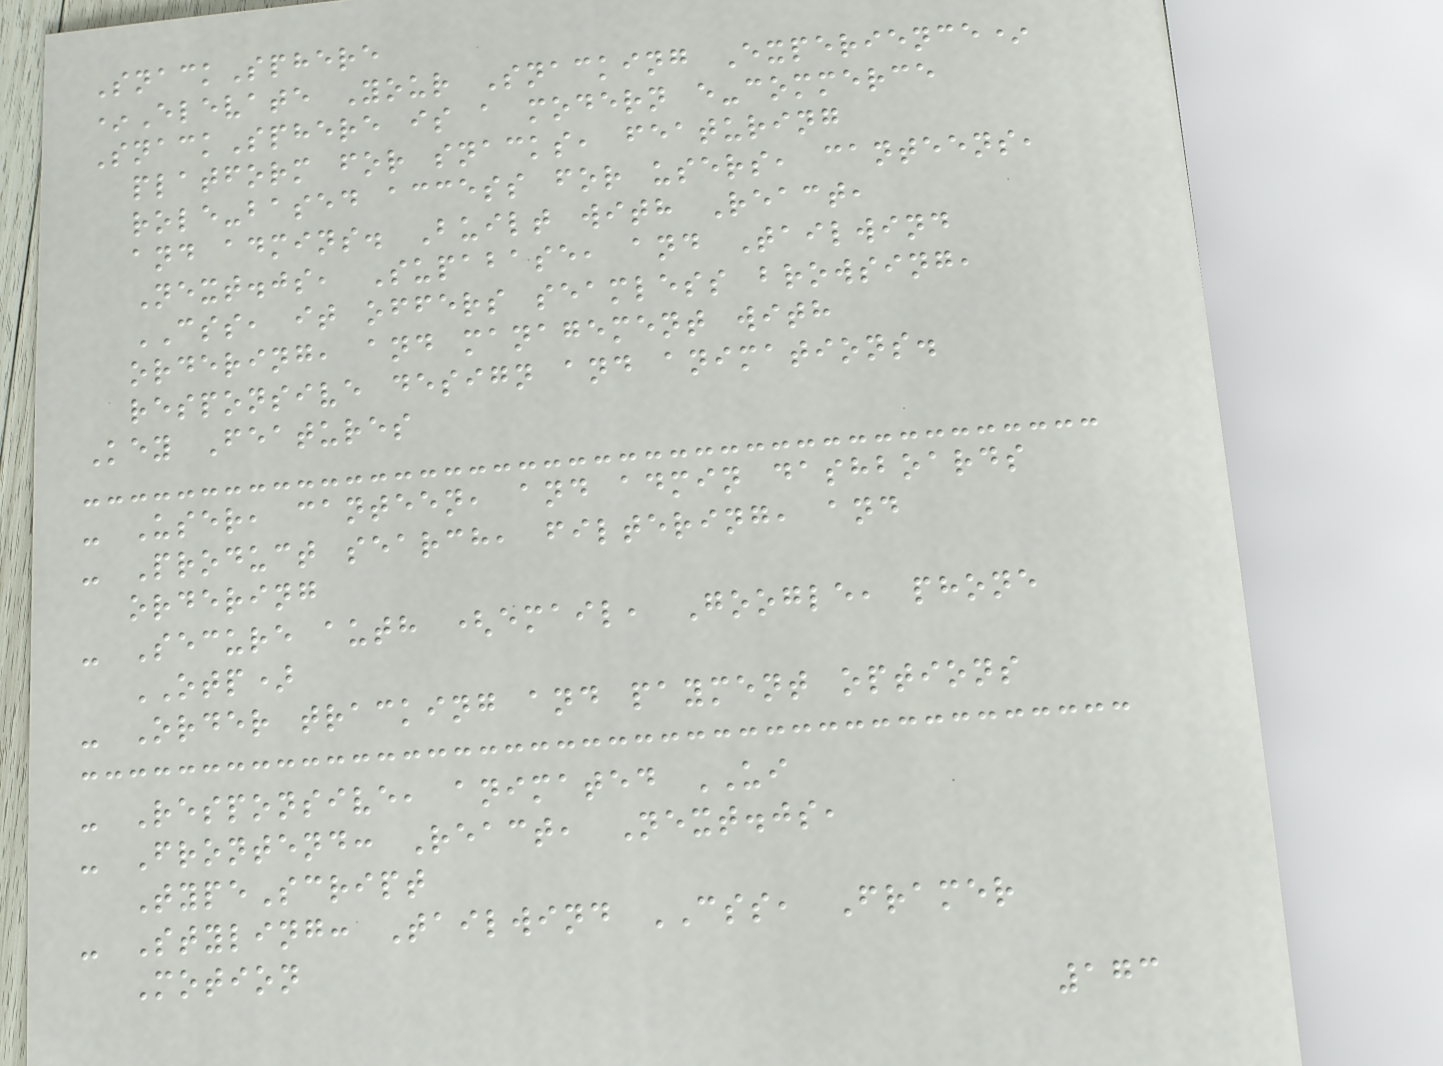SnackSphere
*Elevate Your Snacking Experience*
SnackSphere is a modern e-commerce
platform for snacks, featuring
role-based access for users, canteens,
and admins. Built with React,
Next.js, Supabase, and Tailwind
CSS, it offers seamless browsing,
ordering, and management with
responsive design and animations.
Key Features
- User, canteen, and admin dashboards
- Product search, filtering, and
ordering
- Secure auth (email, Google, phone
OTP)
- Order tracking and payment options
- Responsive, animated UI
- Frontend: React, Next.js,
TypeScript
- Styling: Tailwind CSS, Framer
Motion
173
